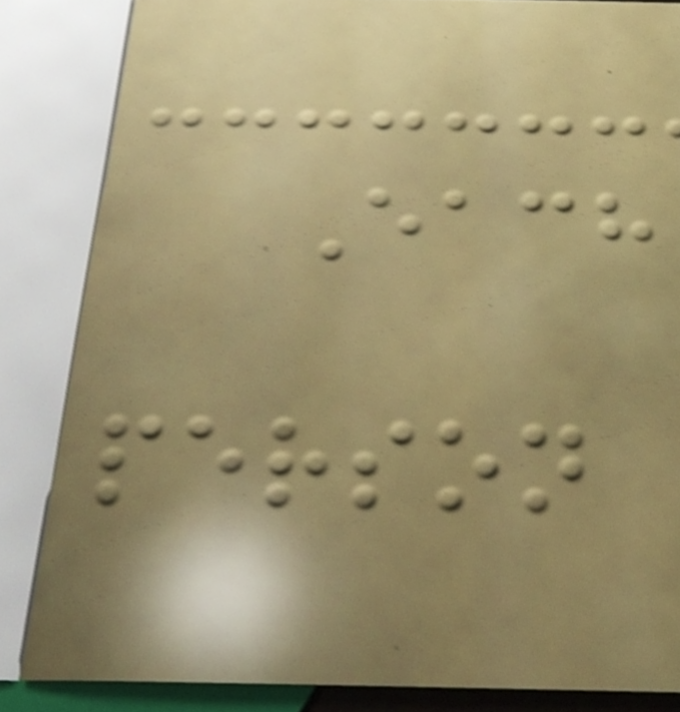Each
person
